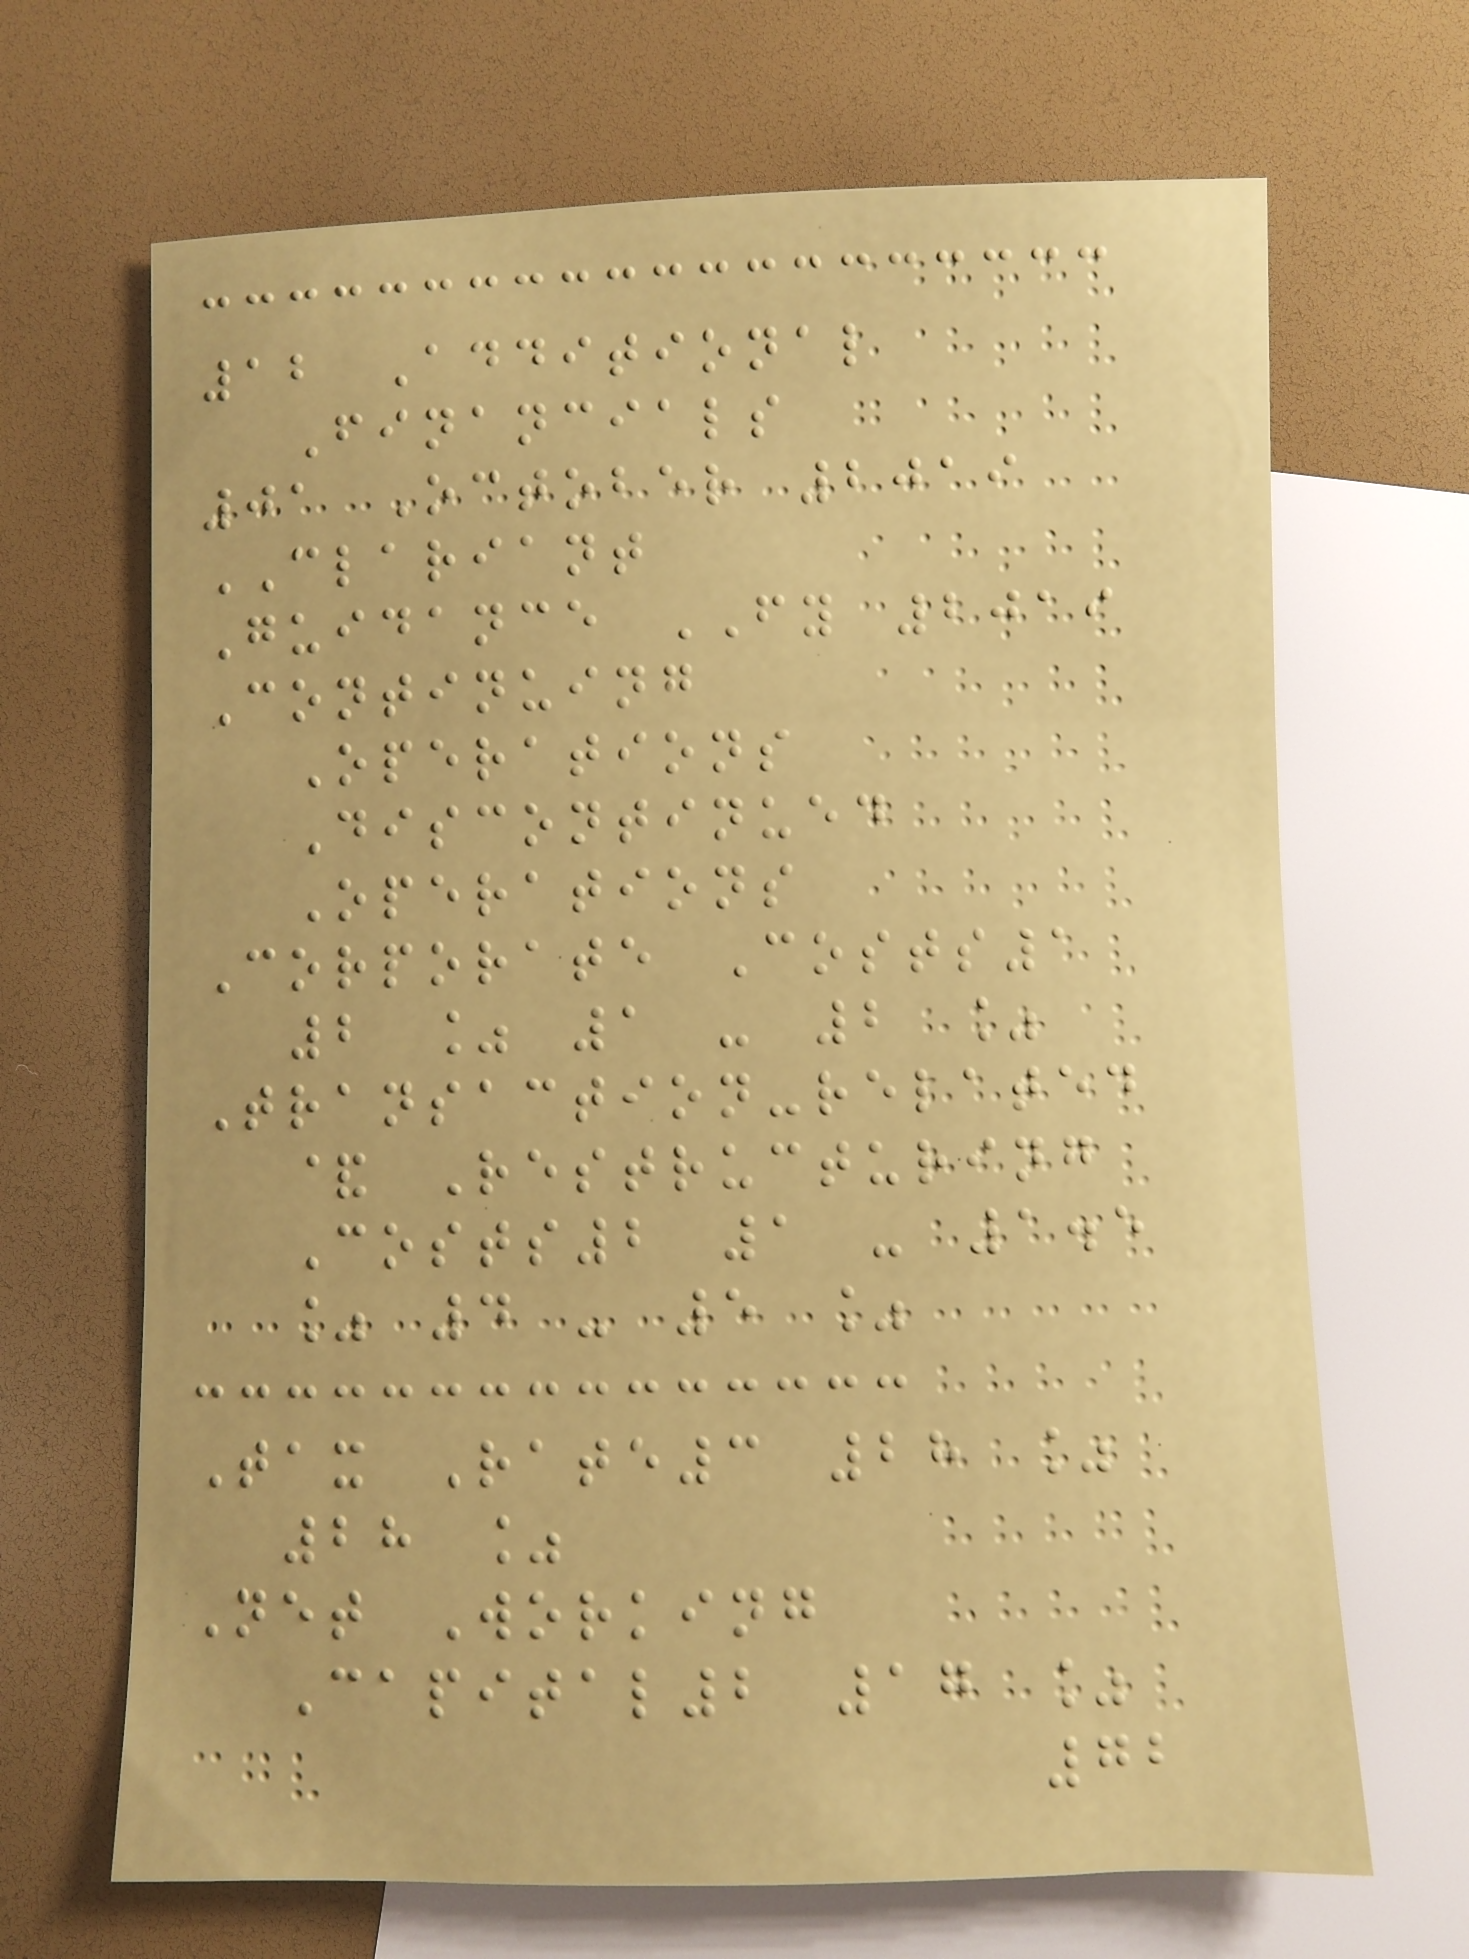12 Additional
Financials
01 October 2019
CLARIANT
Guidance FY 2019
Continuing
Operations
Discontinued
Operations
Corporate Costs1
2 % 1 - 2 %
Transaction-related
& Restructuring
Costs2 1 - 1.5
% 4 - 5 %
Tax Rate3 28 %
28 %
Net Working
Capital2 17 %
72
